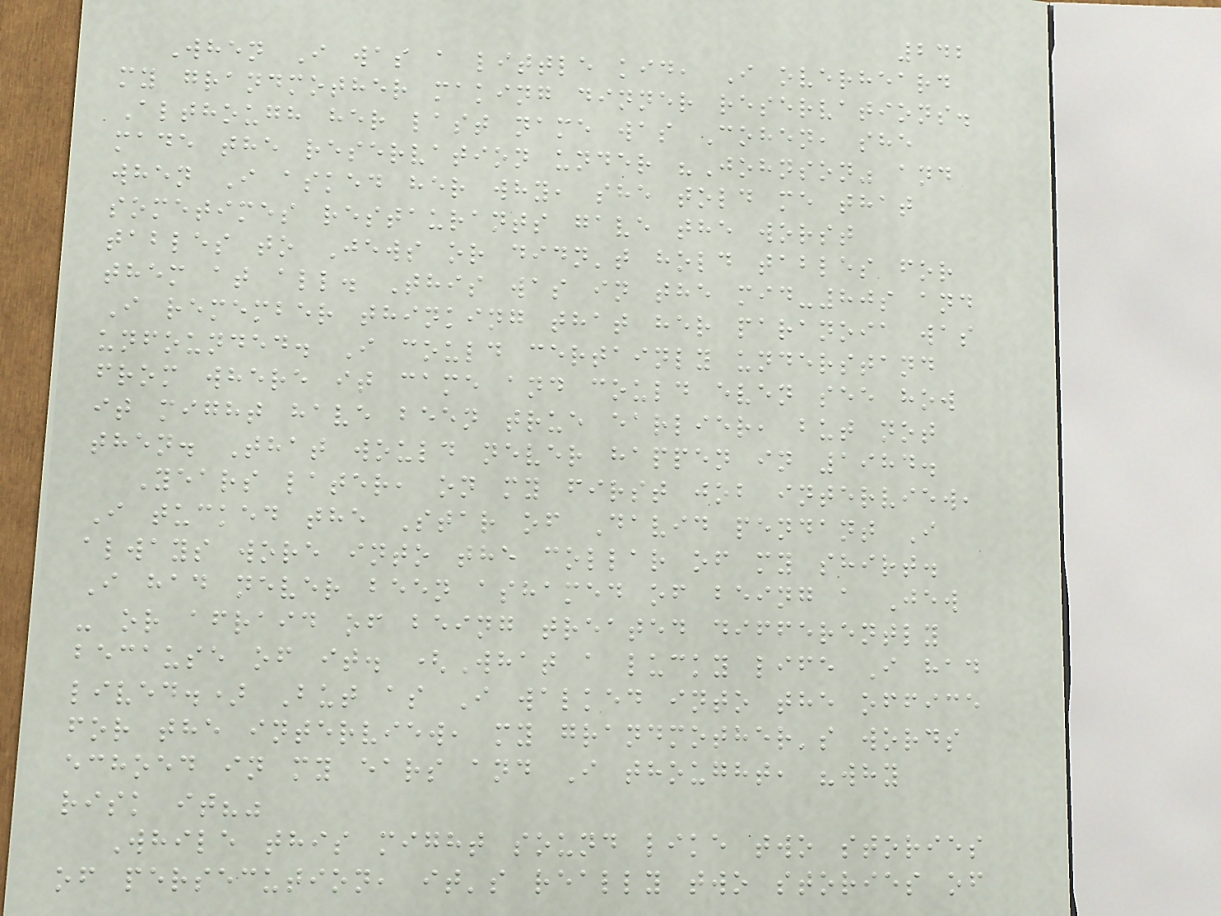242
When I was a little kid, I overheard
my grandmother making dinner reservations.
Although her last name was Cohen, she
made the reservation under "Johnson" and
when I asked her why, she told me that
sometimes restaurants gave the worst
tables to Jews or didn't hold tables for
them at all. This was in the mid-80s and
I remember thinking that her paranoia was
unfounded. I could certainly understand
from where it came and could even see how
it might have been true earlier, but not
then. That would never happen in 1984.
Years later, on my first job interview,
I tucked the Star of David pendant I
always wore into the collar of my shirt.
I had never been ashamed of being a Jew
- or afraid of being treated differently
because of it. (What a lucky life I had
lived.) But as I walked into the office
for the interview, my grandmother's words
echoed in my ears and I thought, "why
risk it?"
While this might sound like two stories
of persecution, it's really two stories of
